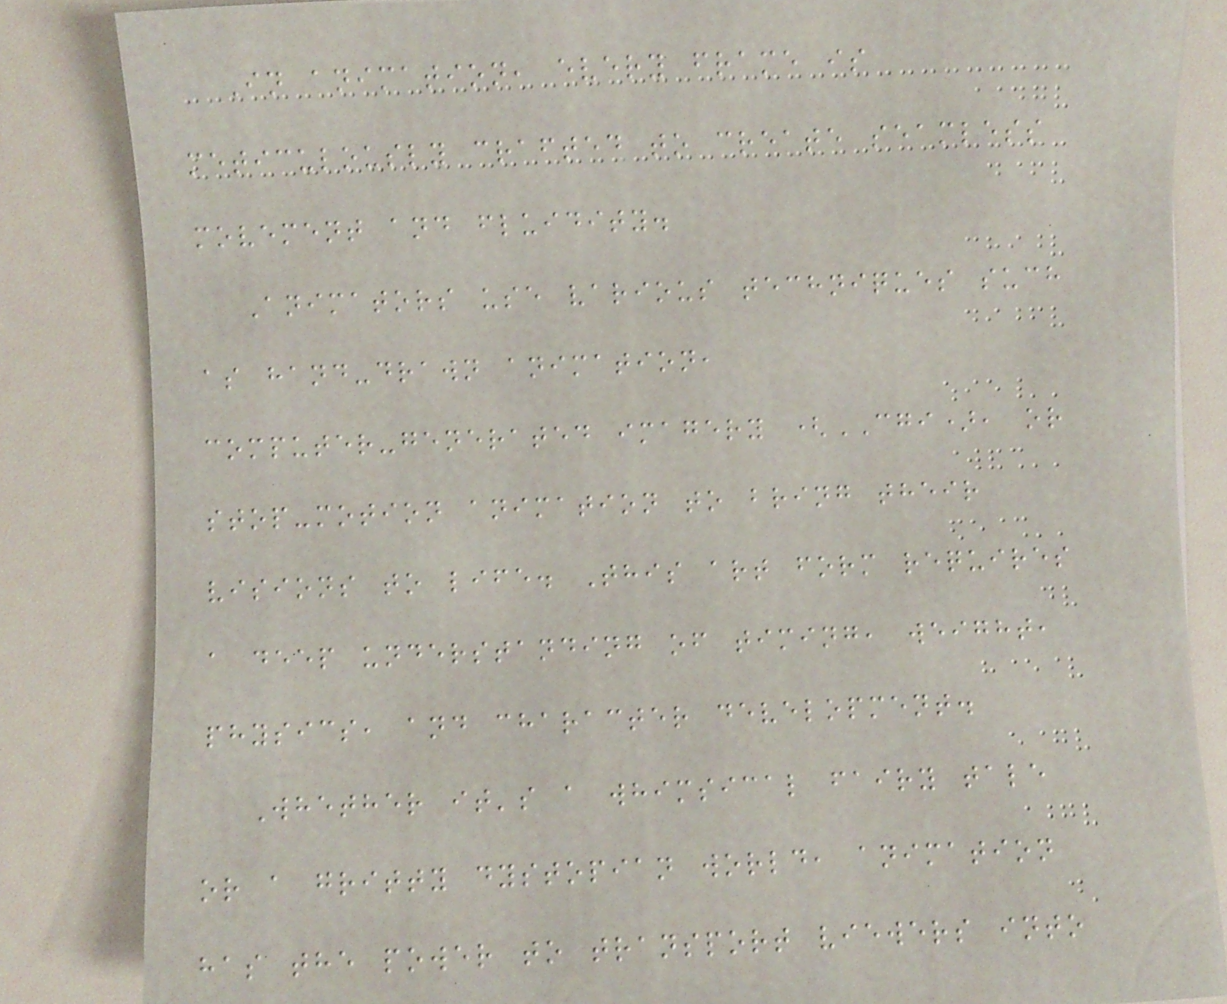In animation, every frame is
meticulously crafted to create seamless
movement and fluidity.
Animators use various techniques such
as hand-drawn animation,
computer-generated imagery (CGI), or
stop-motion animation to bring their
visions to life. This art form requires
a deep understanding of timing, weight,
physics, and character development.
Whether it's a whimsical fairy tale
or a gritty dystopian world, animation
has the power to transport viewers into
